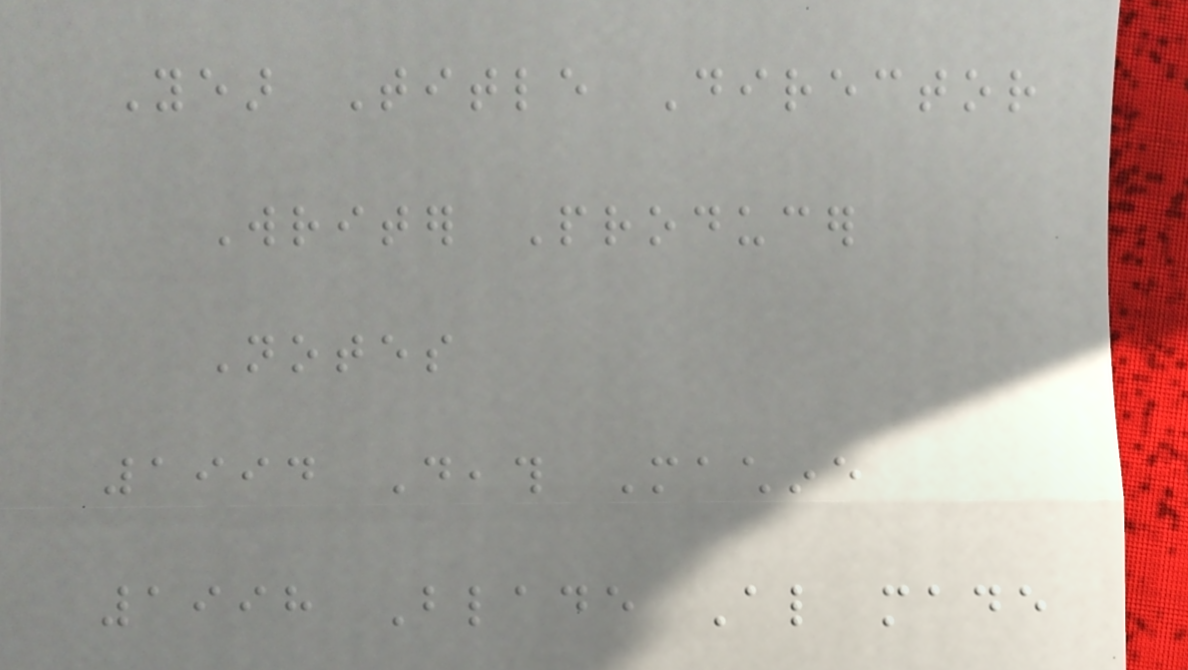Year Title Director
Writer Producer
Notes
1994 Death Machine
1998 Blade Also made
